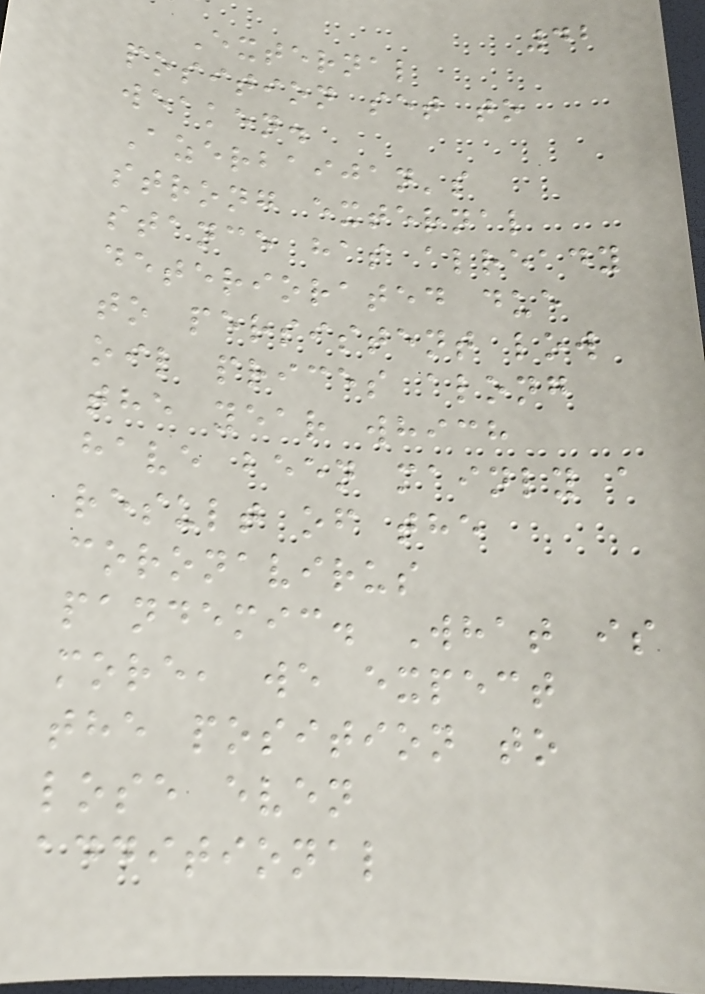42
External
position set to
weaken.
Azerbaijan's
strong external
stance has already
deteriorated due
to persistent low
oil prices along
the year which
have been mainly a
result of the
coronavirus
pandemic. What is
more, we expect
the position to
lose even
additional
